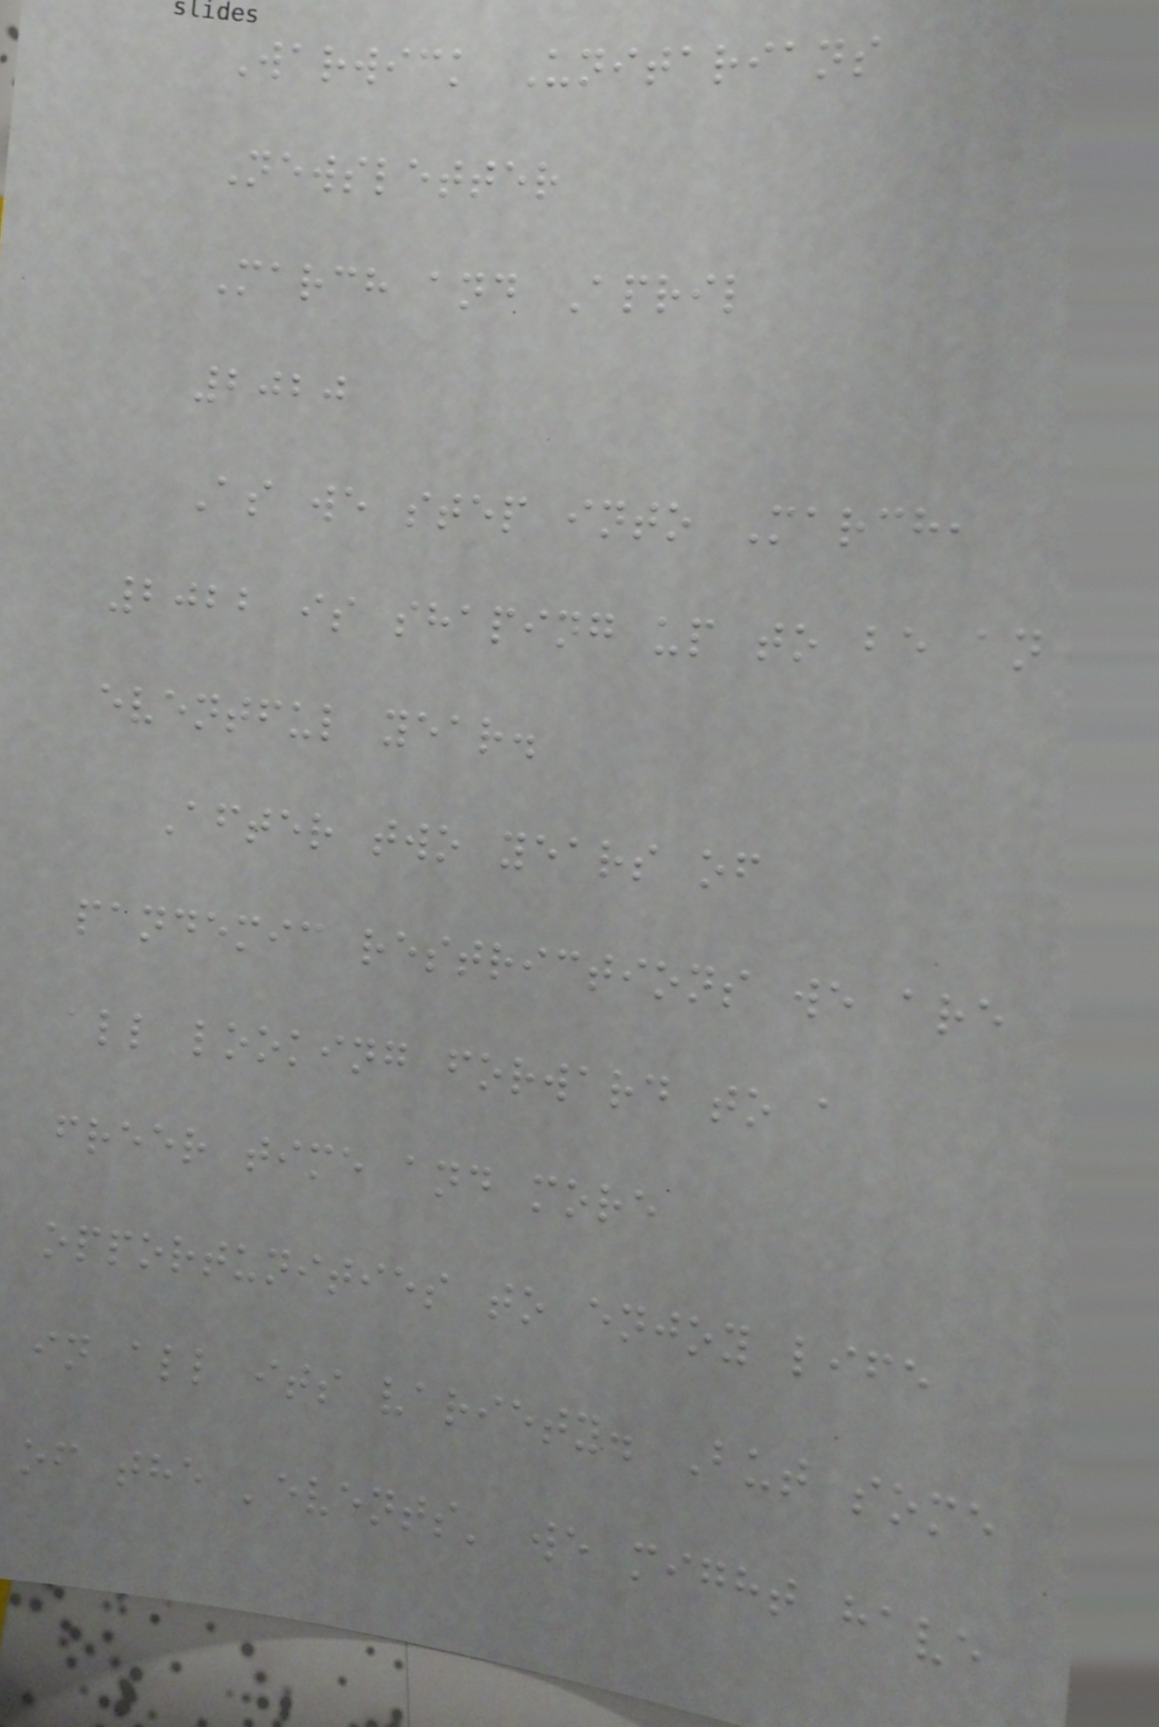Warwick Unitarians
Newsletter
March and April
2020
As we step into March,
2022 is shaping up to be an
eventful year.
After two years of
pandemic restrictions we are
all looking forward to a
freer time and more
opportunities to enjoy life
in all its variety. But some
of the 'events' we might have
